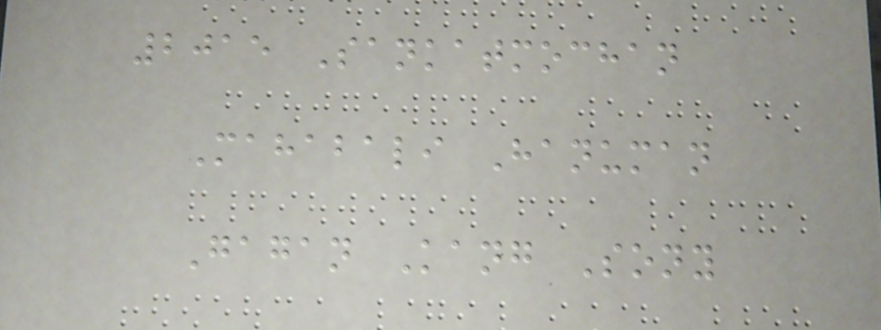2015 Sankatmochan
Mahabali Hanuman
Gagan Kang Sony
